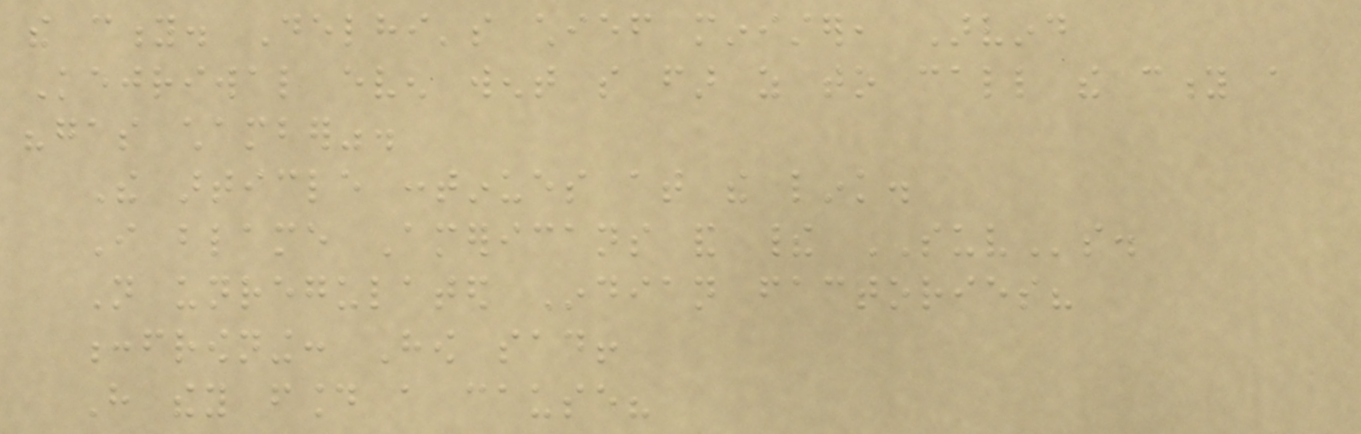the city. Delhi's chief minister, Arvind
Kejriwal even went so far as to call the city a
"gas chamber".
The article continues at the link.
I blame Americans and their SUVs.
Not unregulated Indian factories?
:frowning: How sad!
Have they found a cause?
